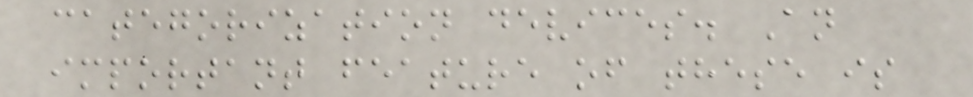categorization devices. An
important feature of these is
